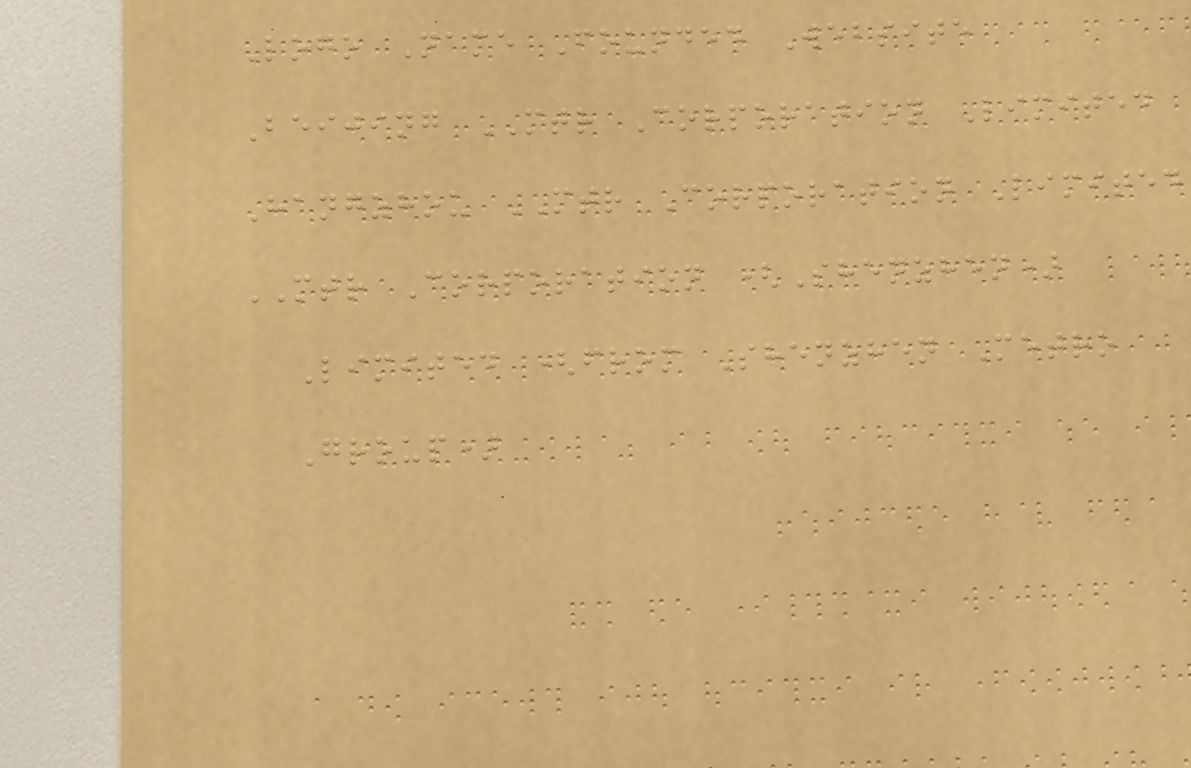Logo Name Founded Website
Beijing MTR Corporation Limited
Hangzhou MTR Corporation Limited
MTR Corporation (Shenzhen)
Limited (from Shenzhen Metro
Group)
